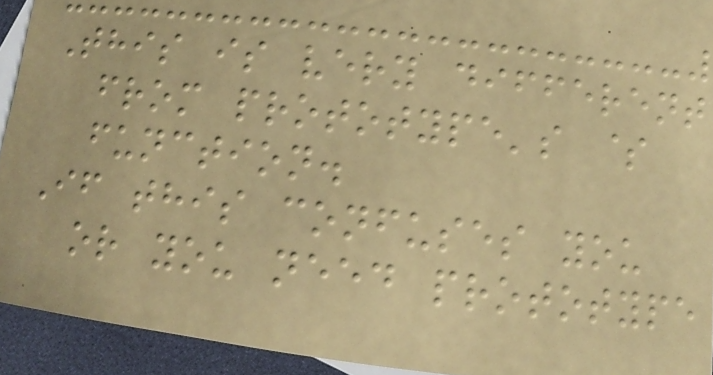This is very different
from prototype's $
function.
If this confuses you
or you need prototype
